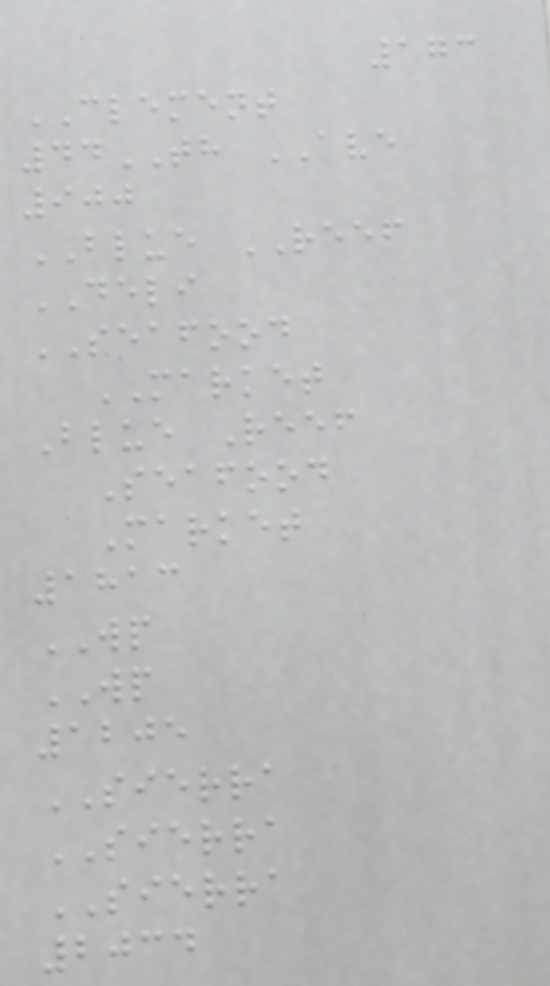173
CLEMENT
44TH AVE
900
BLUE REEF
DELI
SEAFOOD
MARKET
Blue Reef
Seafood
Market
1813
WP
WP
1205
SIERRA
SIERRA
SIERRA
2034
